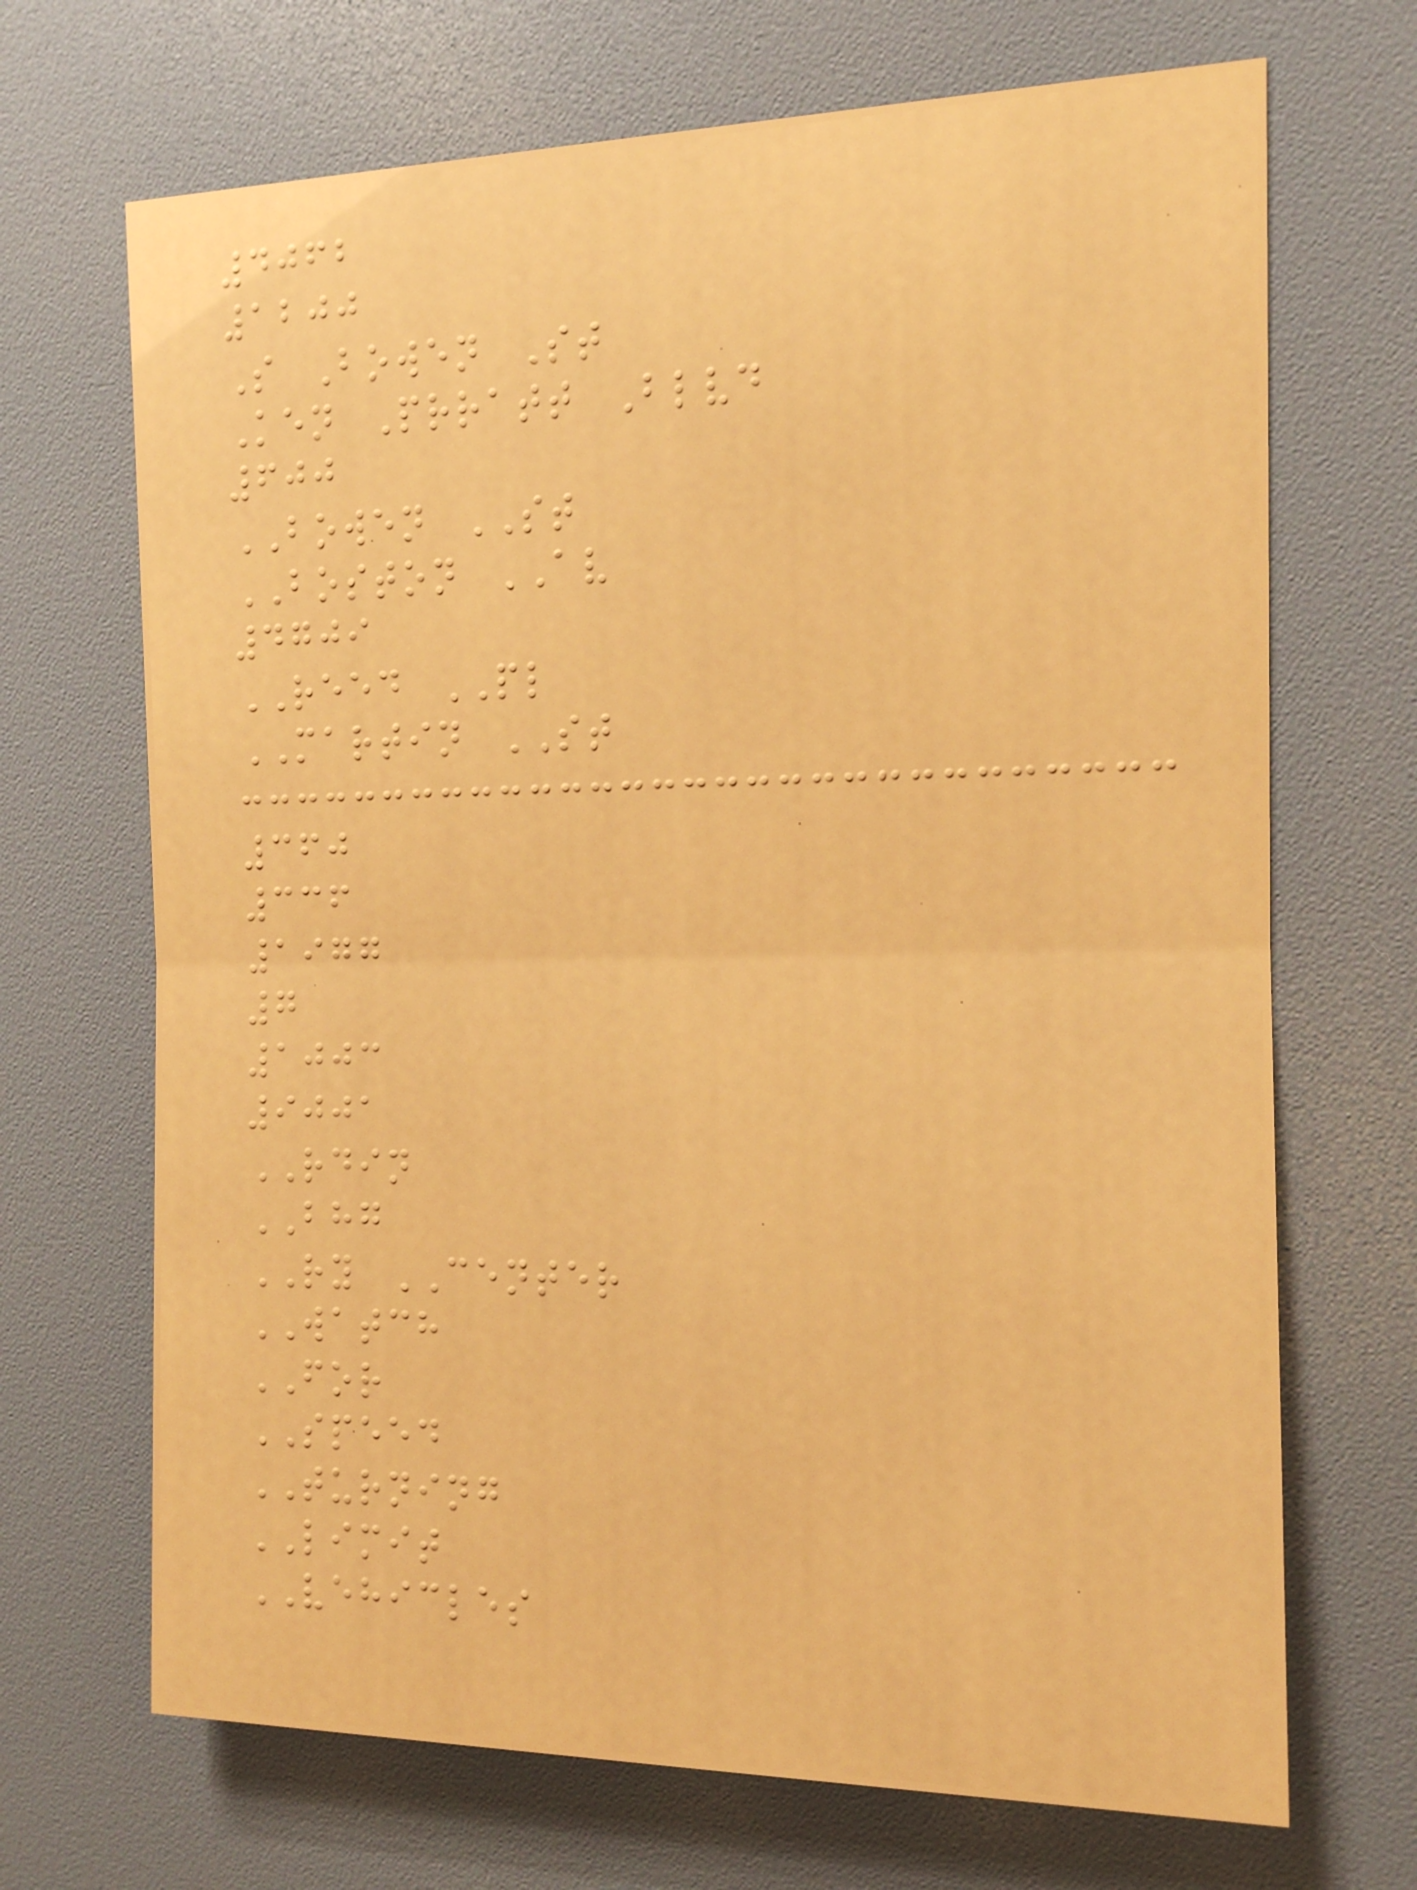4062
1200
S Bowen St
Ken Prratt Blvd
600
BOWEN ST
BOSTON AV
4709
REED PL
MARTIN ST
360
336
1977
7
1003
9001
RDIN
BHG
RY CENTER
WATCH
FOR
SPEED
TURNING
LIMIT
VEHICLES
